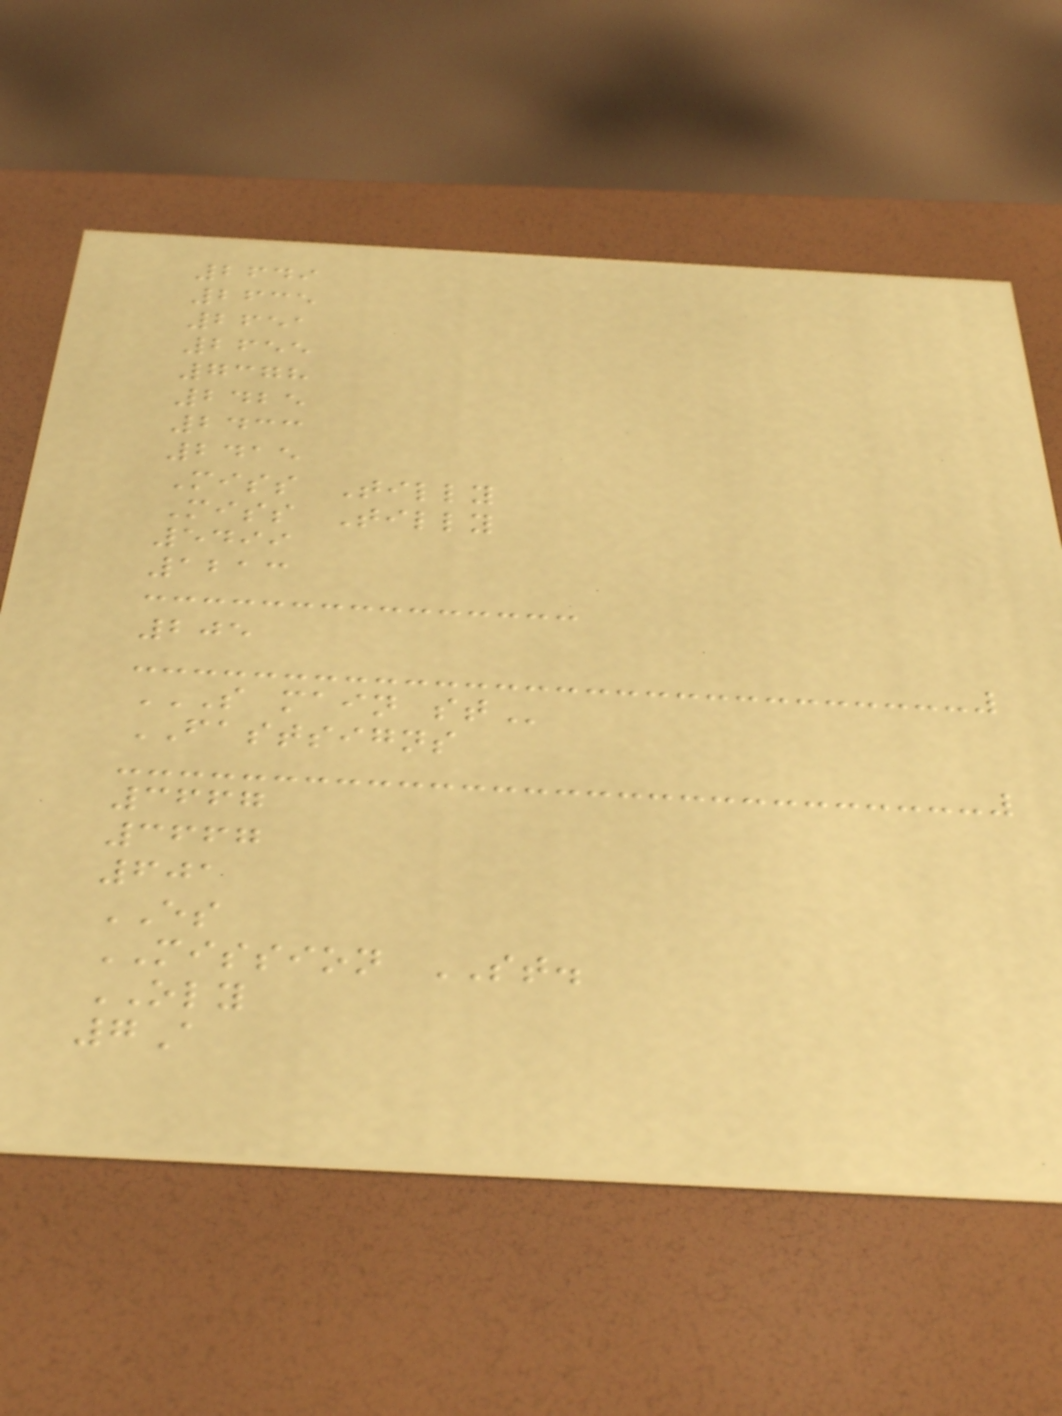2649
2635
2651
2655
7378
2425
2433
2415
Miss Tilly
Miss Tilly
5499
1213
205
S MAIN ST
FASTSIGNS
3667
3667
601
ES
MISSION ST.
OLY
7A
